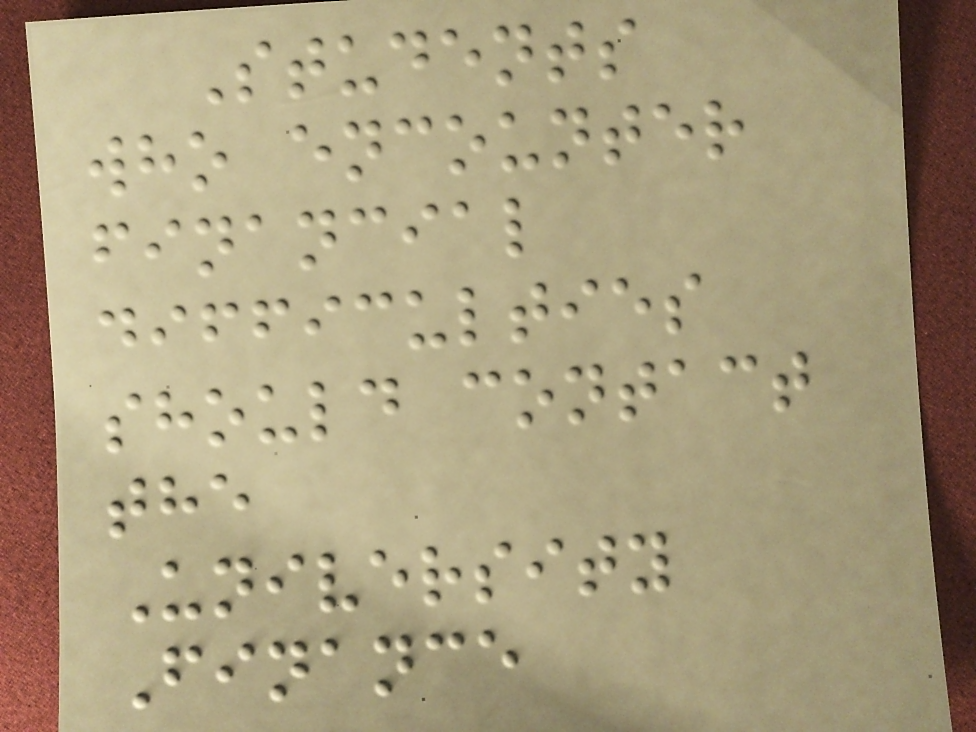Students
who encounter
financial
difficulties
should contact
the
University
Finance
